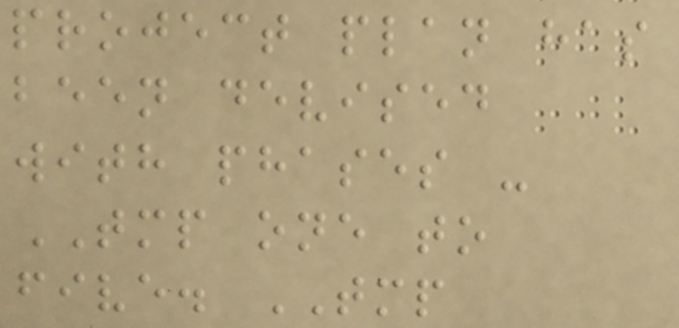project plan has
been devised
with phases -
TMP one to
five. TMP
